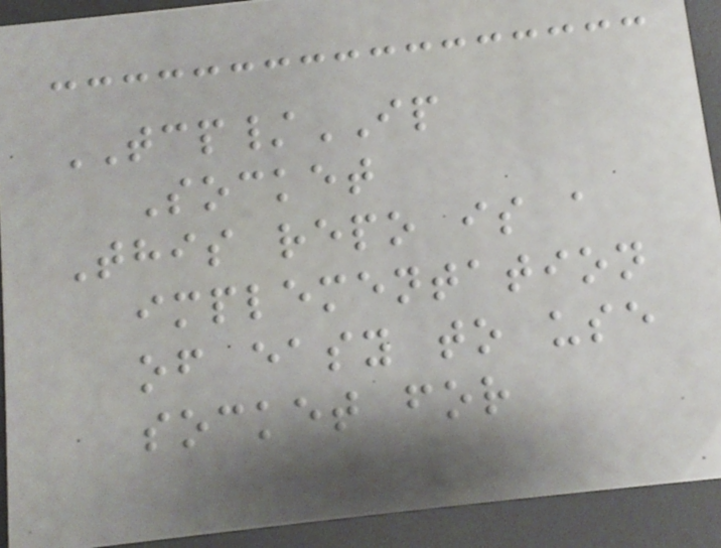TCP/IP
Socket
This repo is a
implementation
of easy to use
socket for
